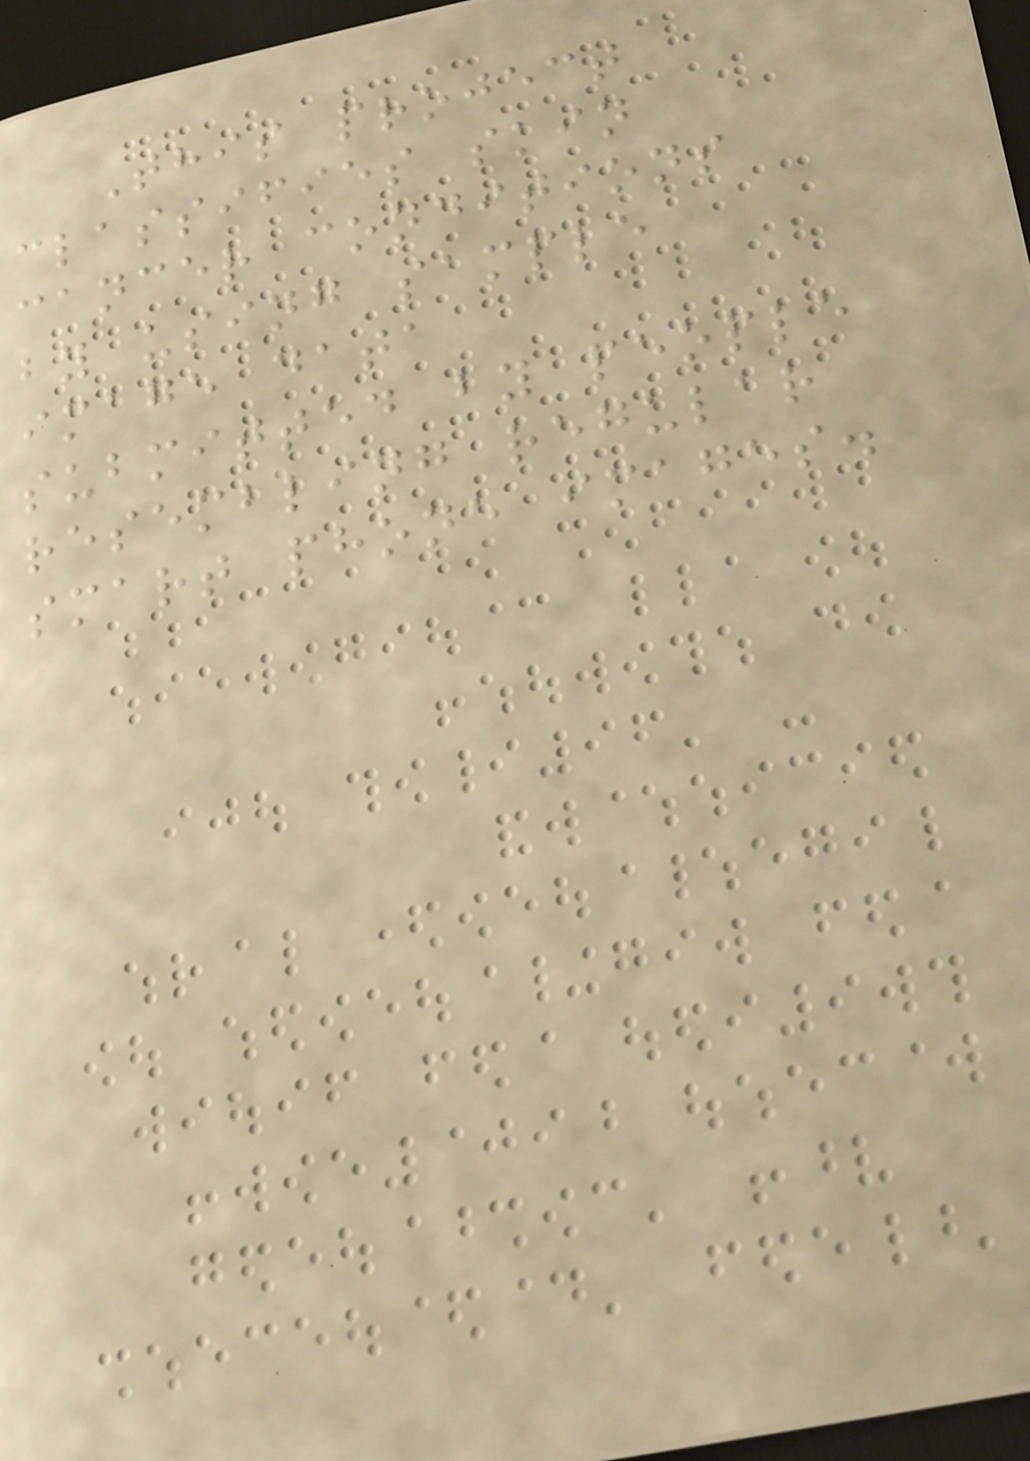This project
classifies skin
cancer conditions
by using sample
image data
submitted by people
resembling regular
smart phone images.
